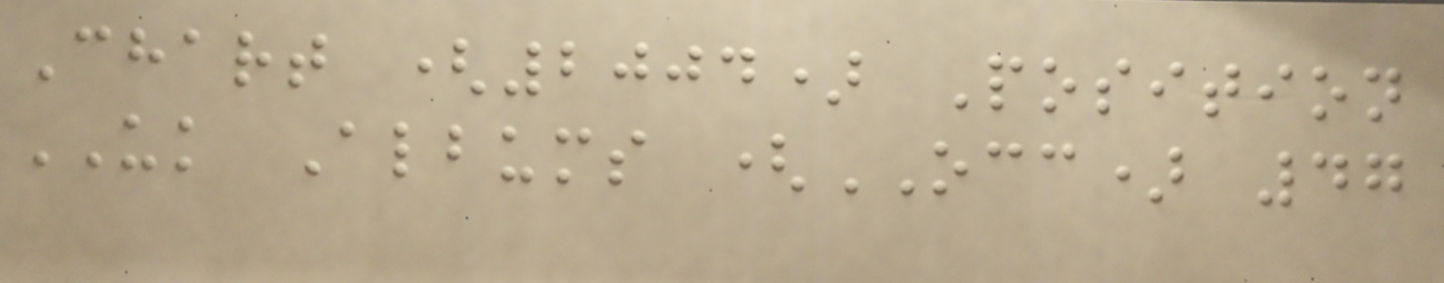Chart (2004) Position
UK Albums (OCC) 47
